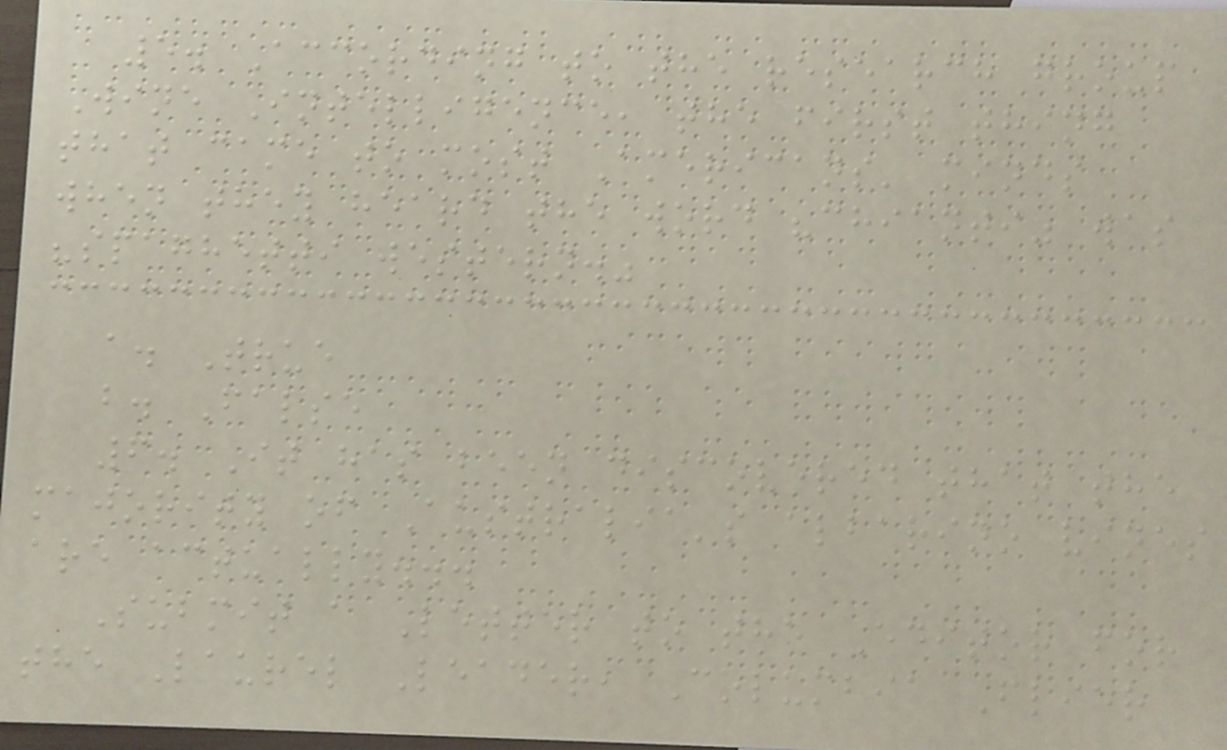5. According to the research group
Wine Intelligence, the first thing
that came to most Americans' minds
when they heard the word "chianti" was
"spaghetti western."
a. True
b. False
6. It has been discovered that the
majority of Australia's albarino vines
are actually...
Submit a Letter to the Editor for
the Laurel Leader, Columbia Flier
